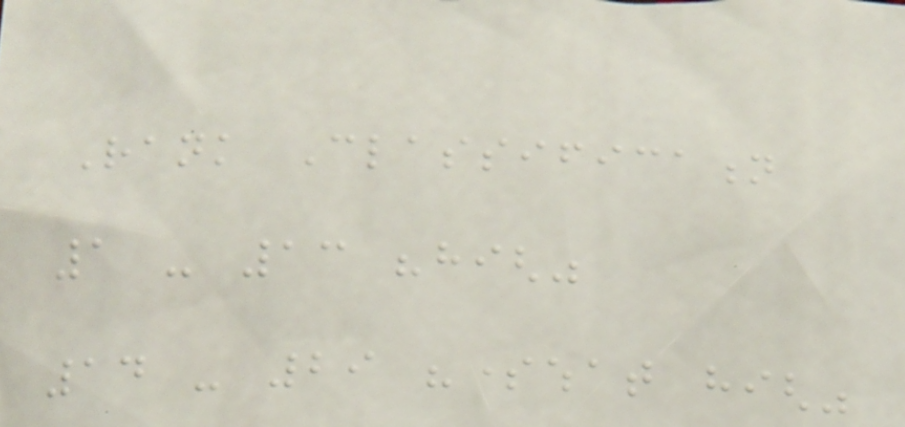Rank Classification
1 - 13 "high"
14 - 29 "somewhat high"
